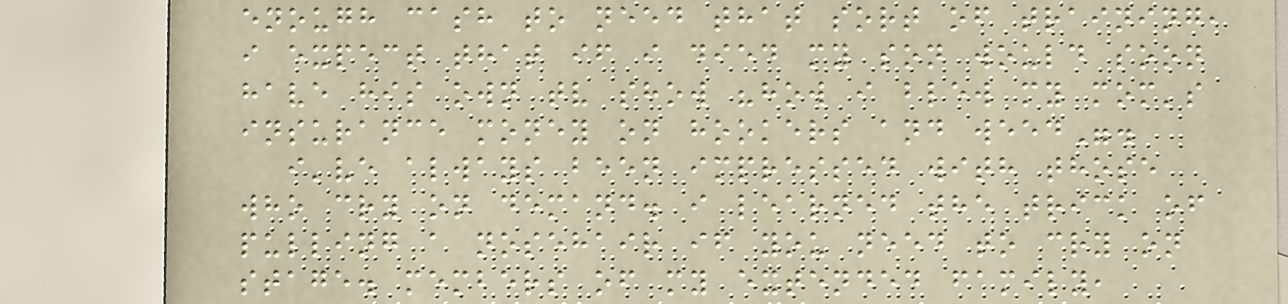enough cash to need that sort of training,
i expect that if i died my son would soon
have his own tv show "how i blew my mom's
insurance money on hookers and weed".
i've always been impressed with those
who cry on demand. i learned the trick of
pulling a nosehair if you need to cry on
stage. members of my extended family,
